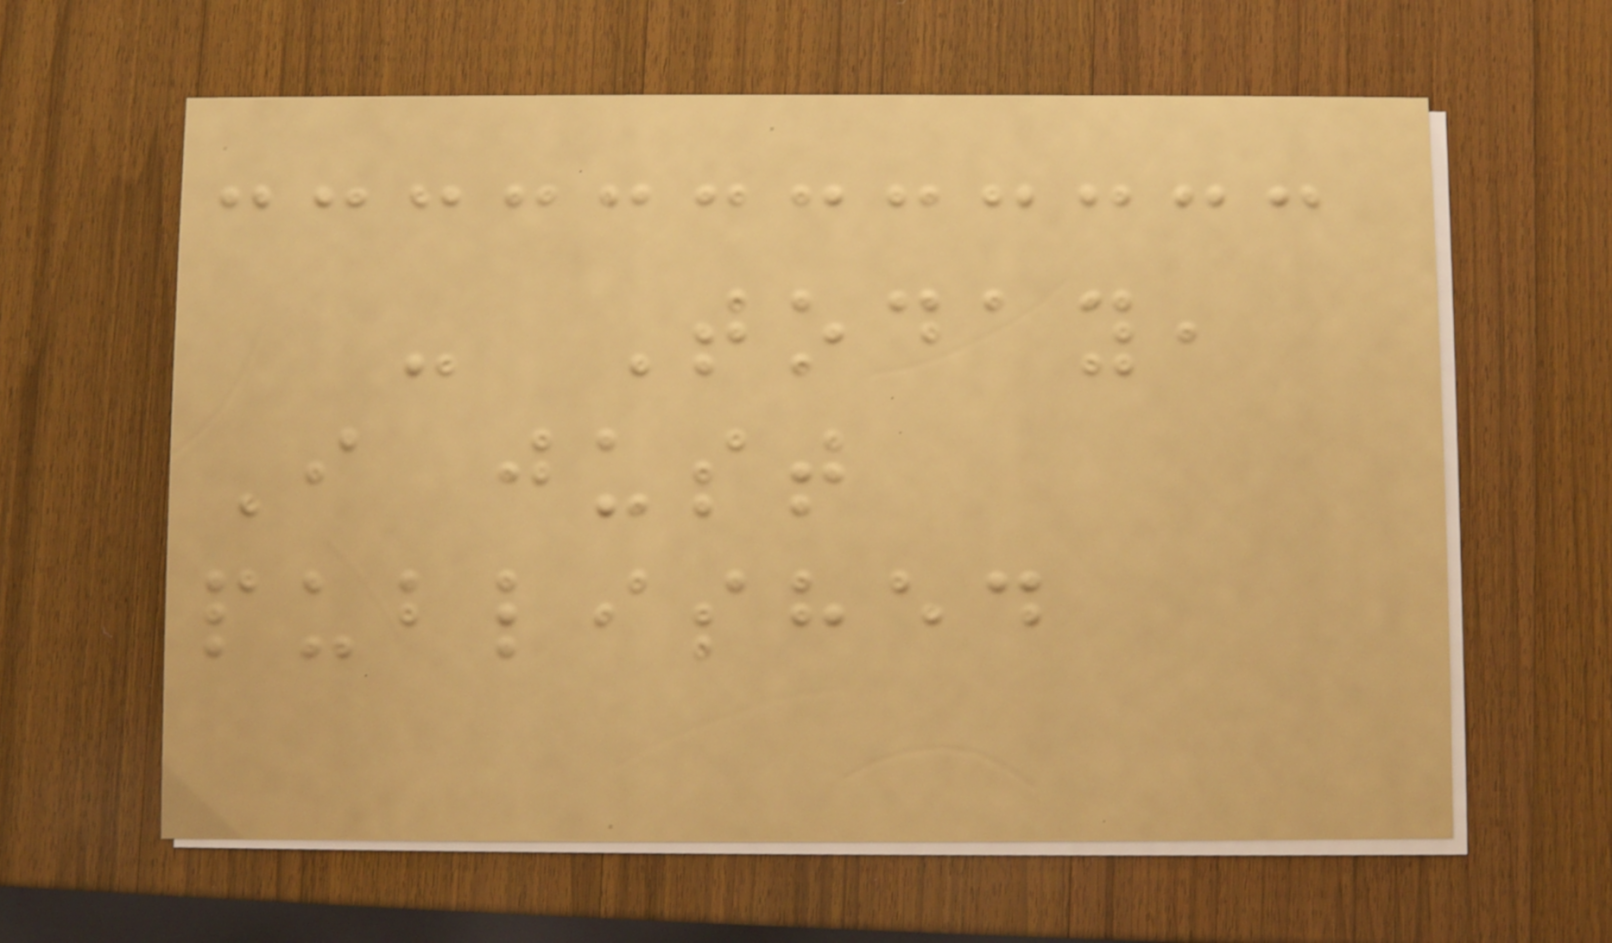- Today,
I just
published
